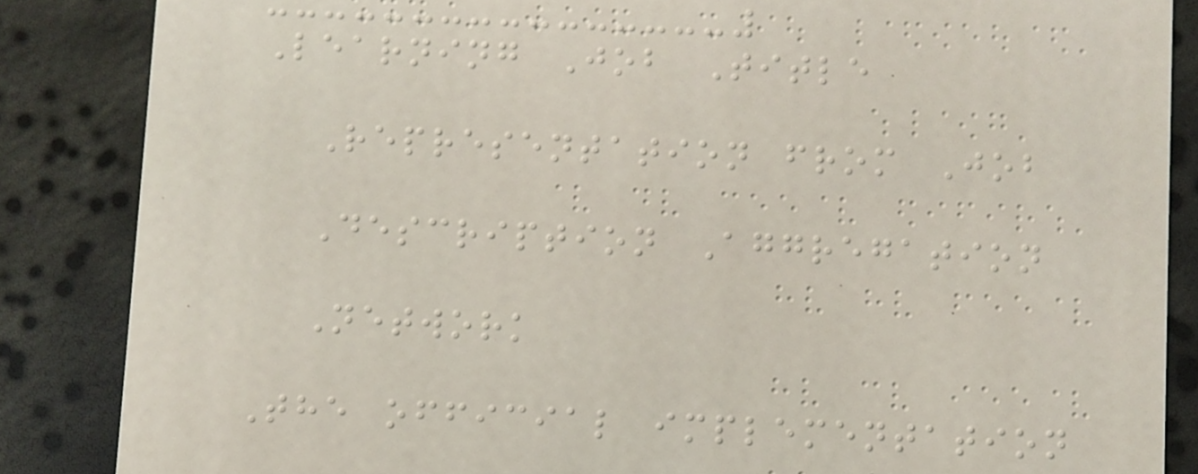Learning Job Title
Representation from Job
Description Aggregation
Network
The official implementation
